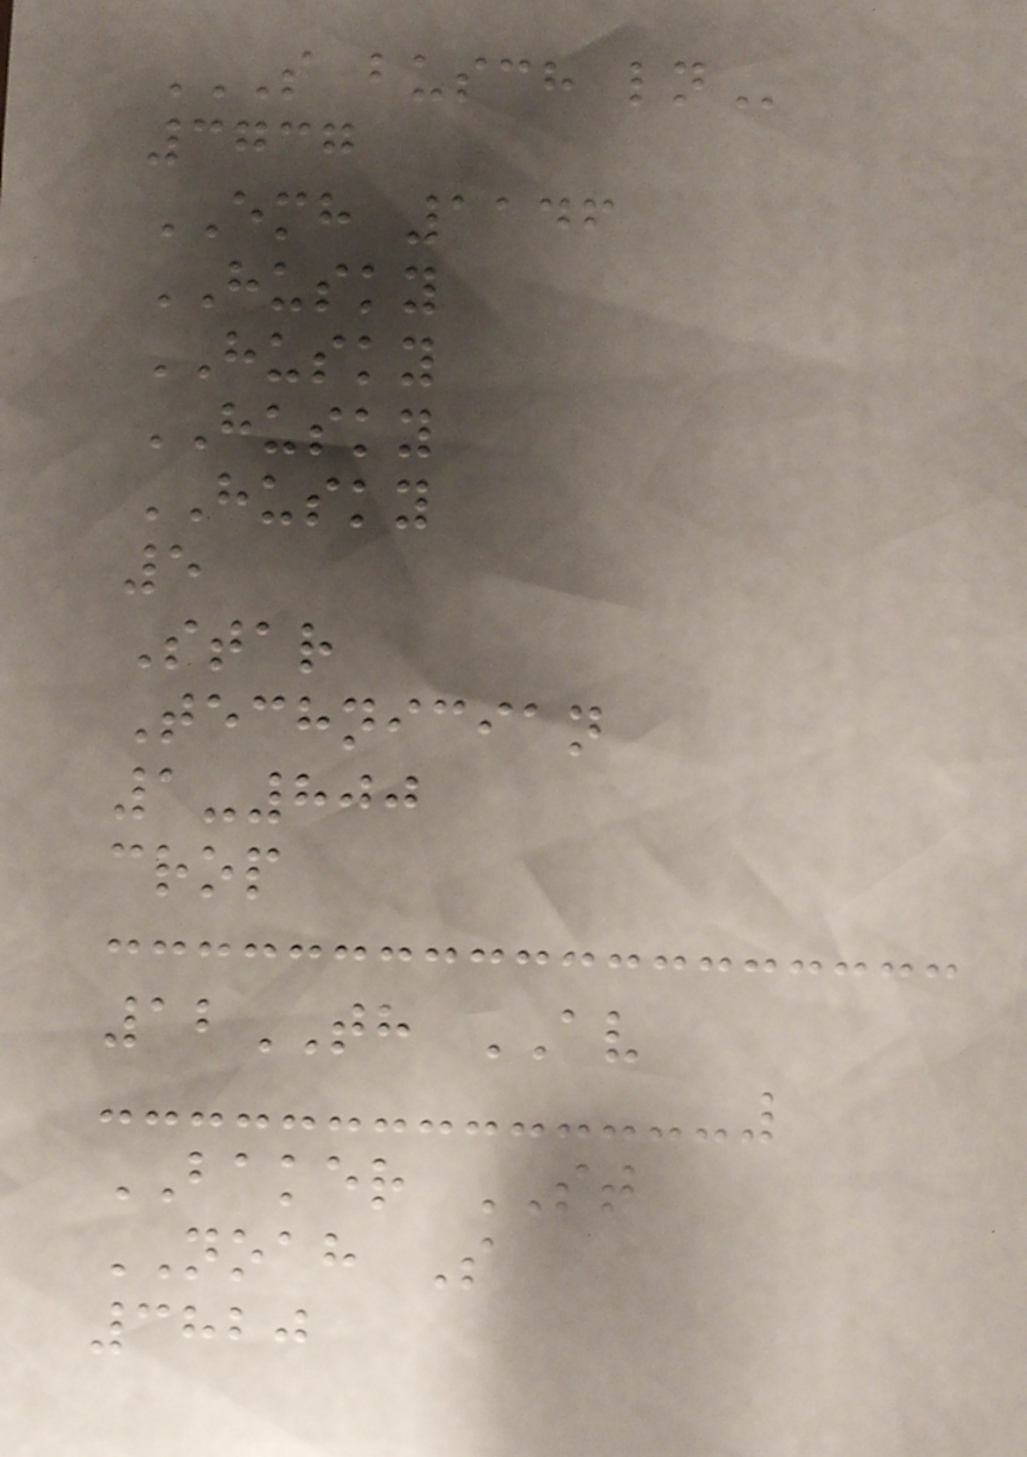S BUSCH LN
3737
EMH 1146
HUSKY
HUSKY
HUSKY
HUSKY
5
Star
Technician
1-800
crop
12TH AV
BAKER ST
NOAH S
3820
